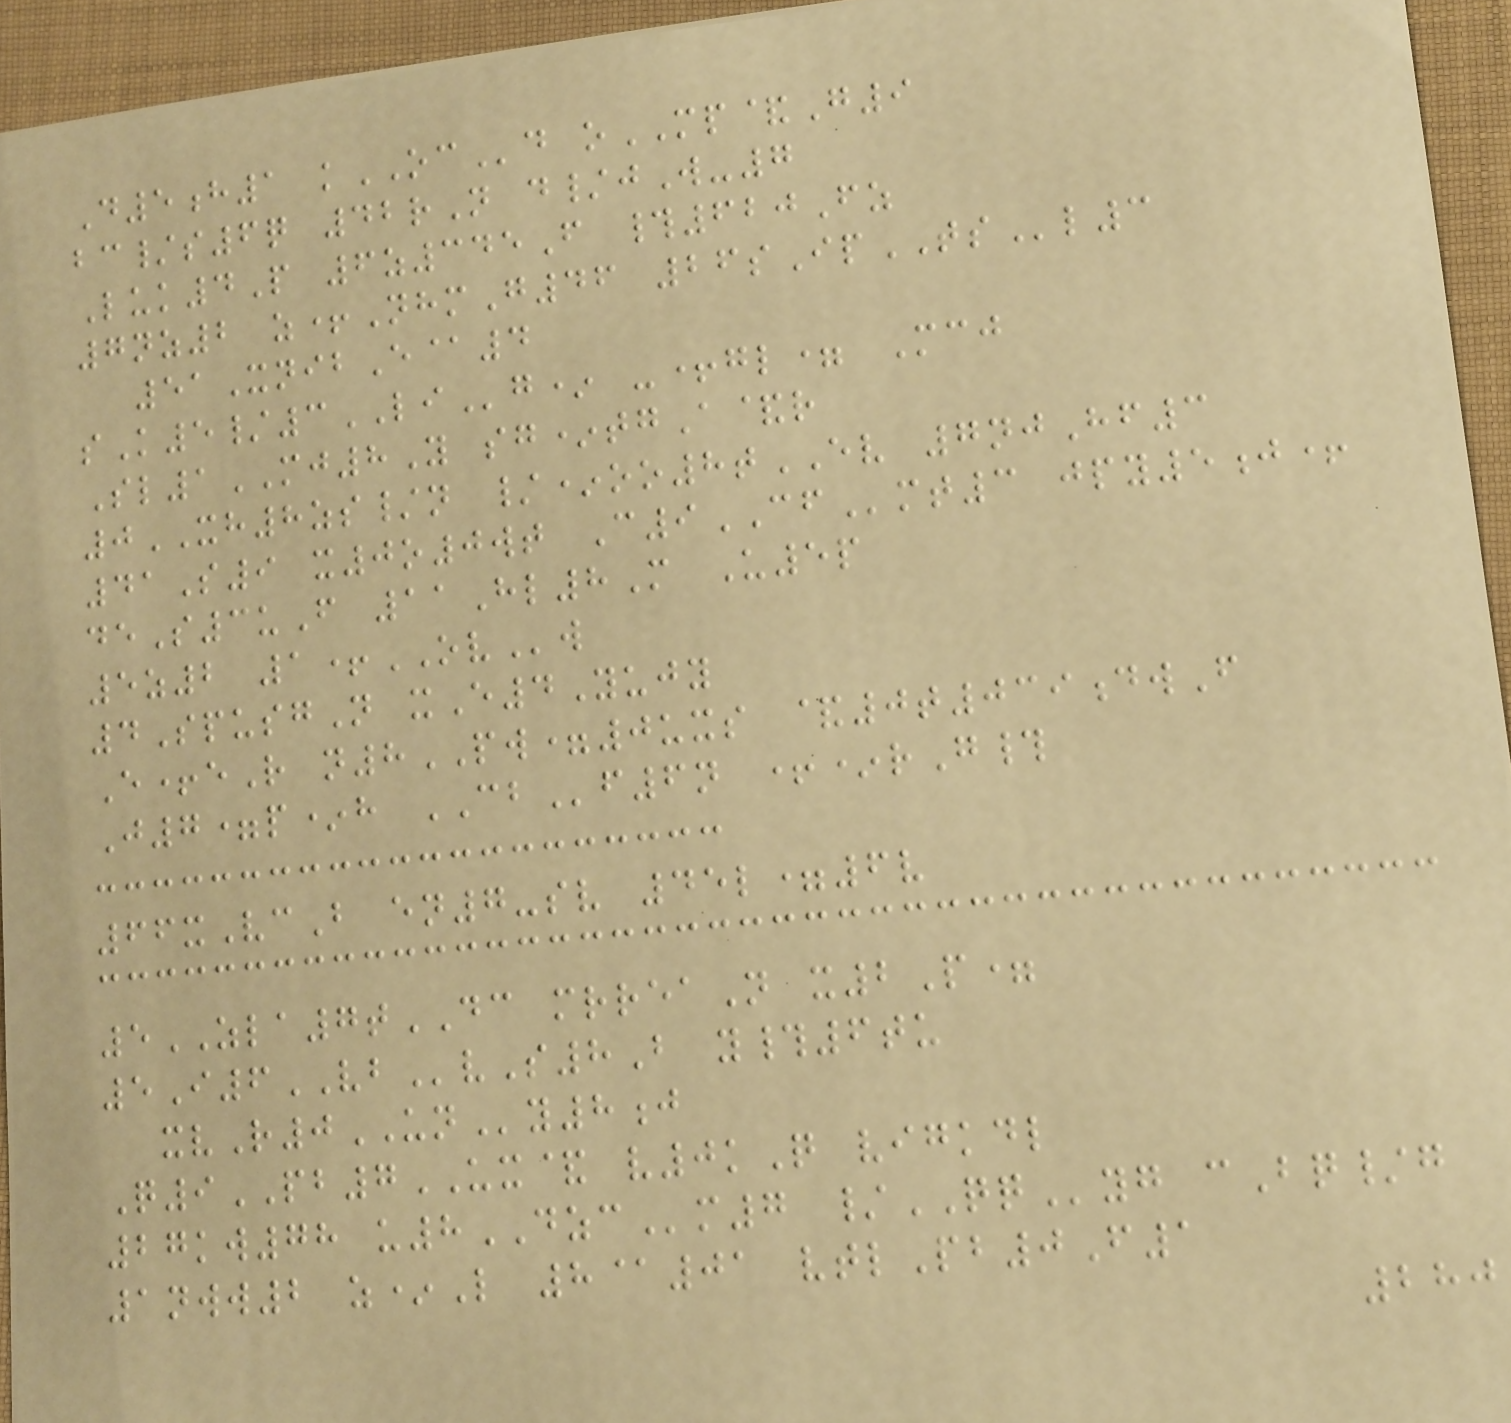D5h1 kOCd oMP&G9
bc/s6q 42rN d/jW-7
Luk4P 6z345F #620Fz
7nz2 z+NhmG46 26sIpTSl3
51XnibE@4
sK5/3LIg* -+gl= Mcj
Sl1MJ8Y sg*tgA&r
0XH8zs/n /*oo8tEV 7njHf3
41S9 x0o0wt C9CFmt3 jpy5j+
deS3uF 11Hl8M U5p
5z2 1+OVw
4SpusgN xE4Yujy
E+eR n8PW=0uxs &0t039dwF
J7=p*h CBf6n +*rG#
66xVcB en7-sv 45l=6v
5ZLA7tDC mrreaN x2P=
5I6VBvS8B y#6tu
xvR0UNy8j
Q9PB7UX& v0kQ vigkdl
27kw78 u8DZCm7 /QQyg cBq/g
1nww2 z*L 8@01 vtlPb0F1
280
